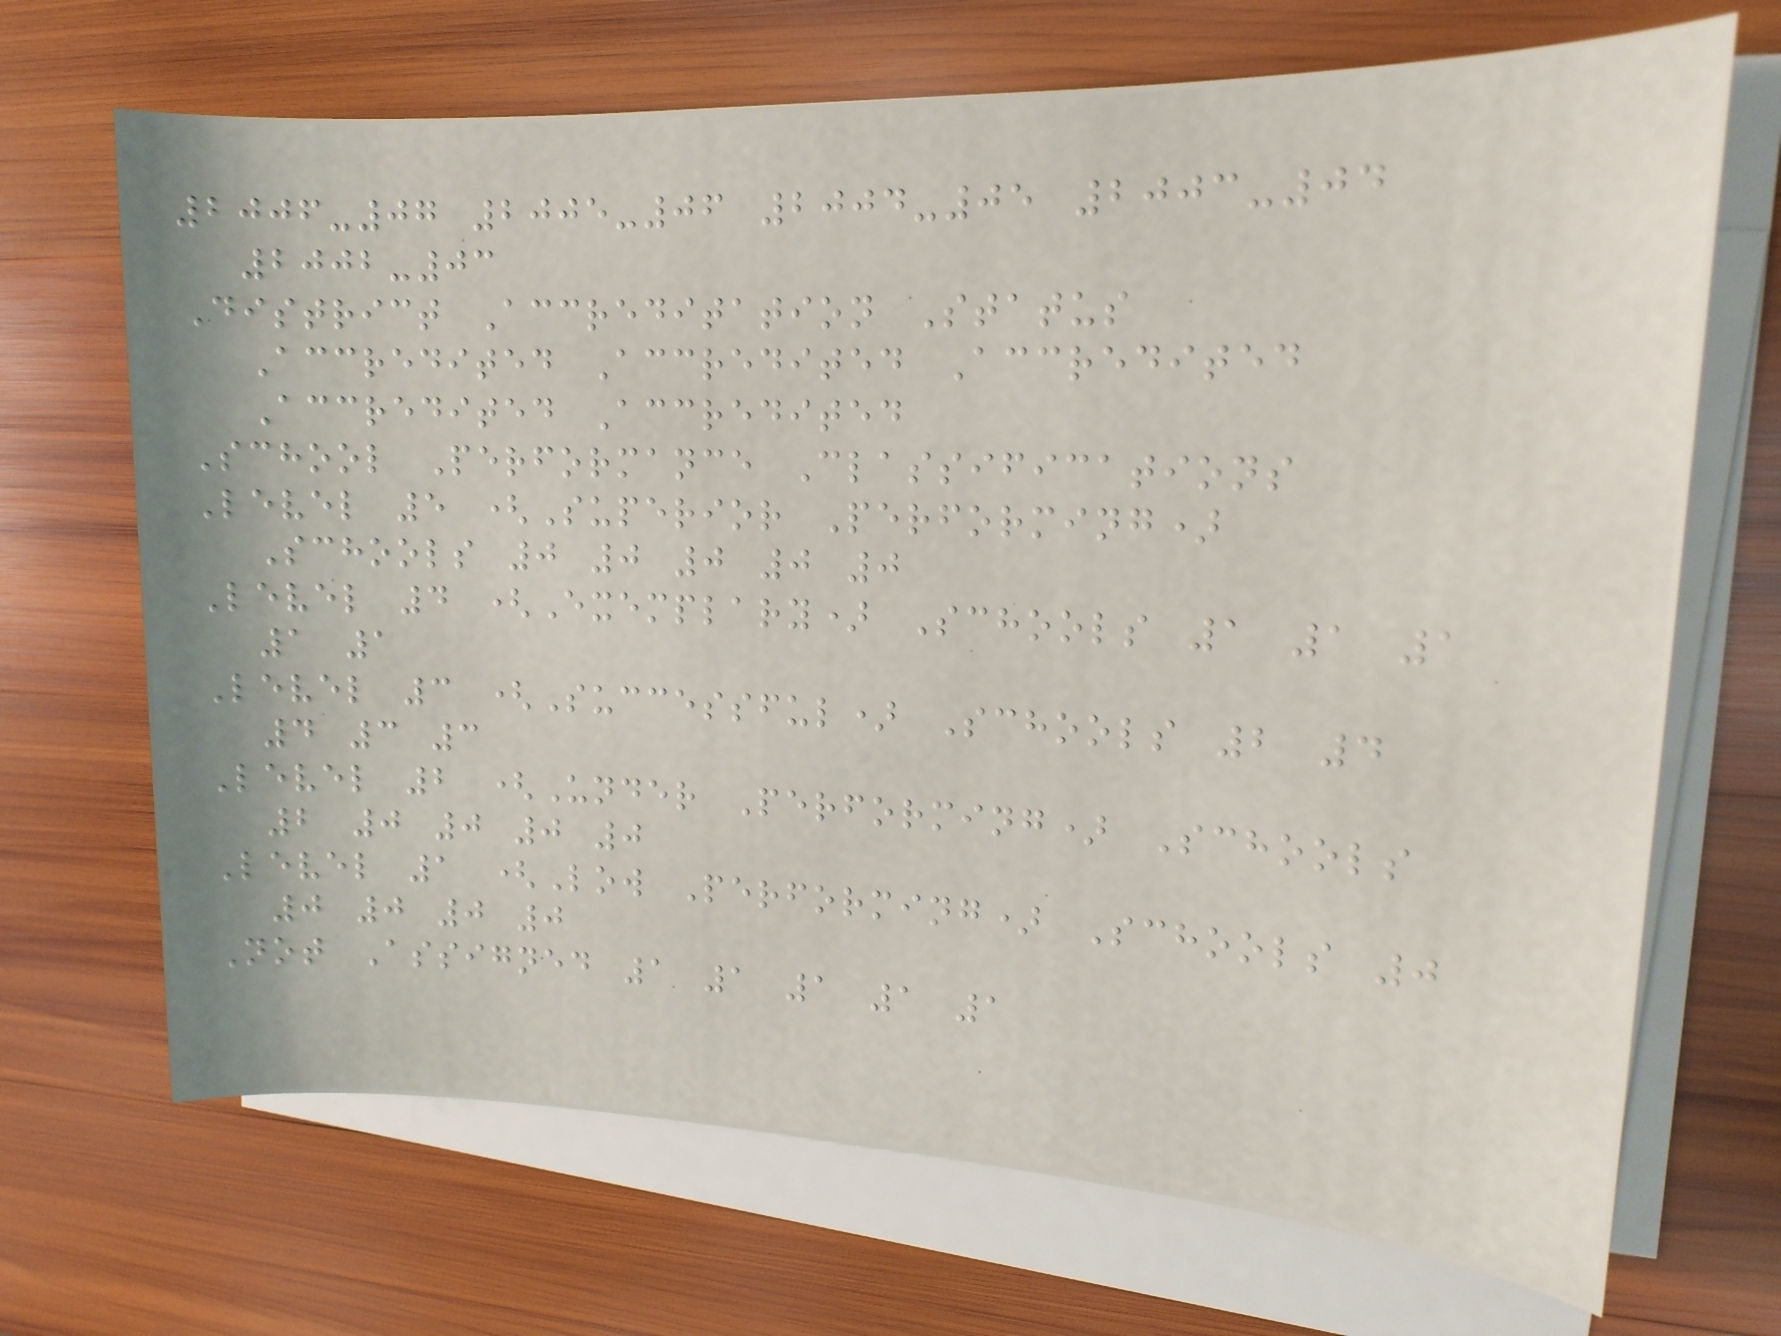2006-07 2005-06 2004-05 2003-04
2002-03
District Accreditation Status
Accredited Accredited Accredited
Accredited Accredited
School Performance Classifications
Level 5 (Superior Performing)
Schools 0 0 0 0 0
Level 4 (Exemplary) Schools 1 1 1
1 1
Level 3 (Successful) Schools 2 4
4 3 3
Level 2 (Under Performing) Schools
2 0 0 0 0
Level 1 (Low Performing) Schools 0
0 0 0 0
Not Assigned 1 1 1 1 1
